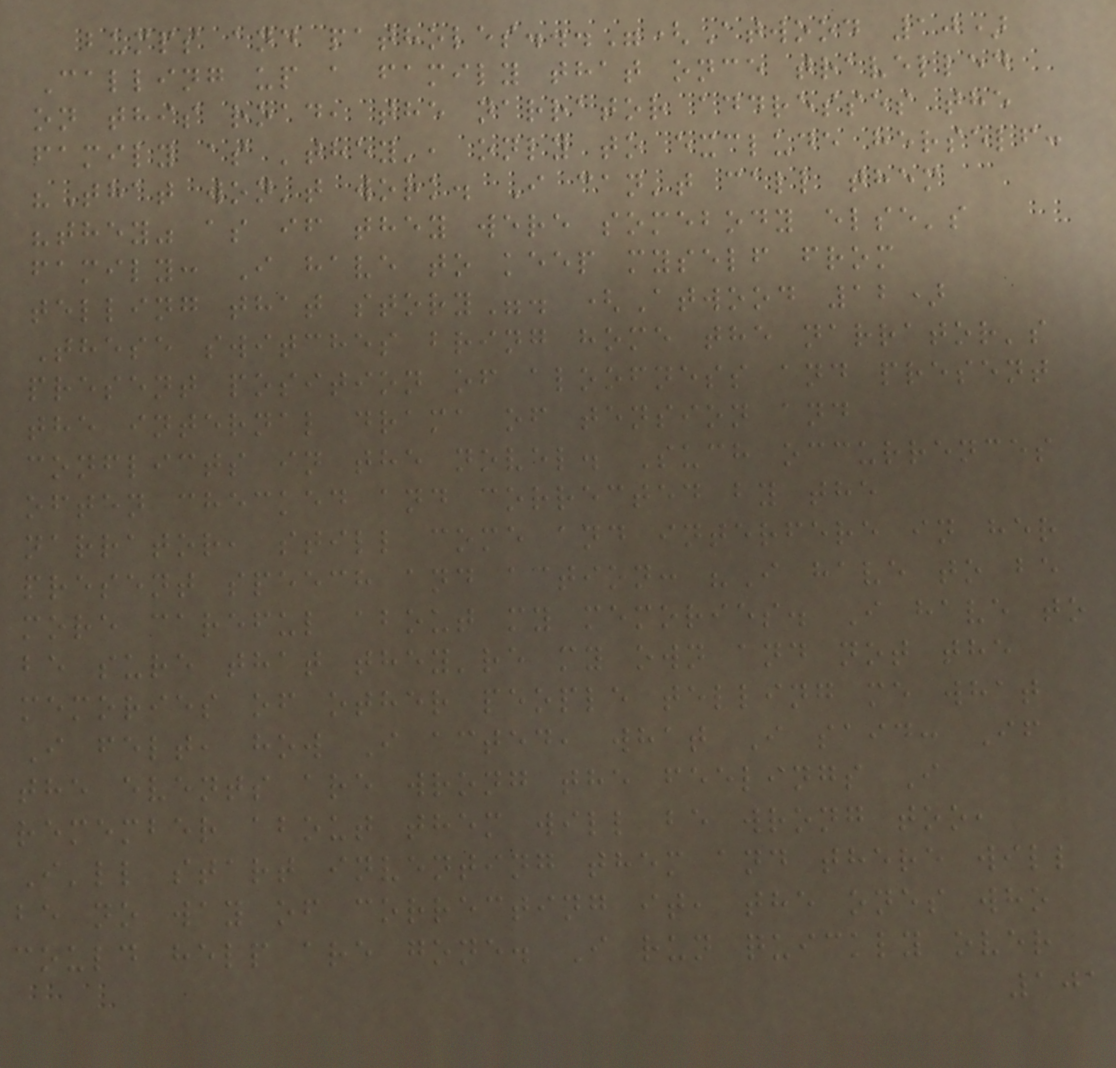bumps and patholes..."(Atwood 10)
Calling up a family that once travelled
on this road, the narrator addresses the
family as 'they', only to exclude herself:
"That won't work. I can't call them
"they" as if they were somebody else's
family: I have to keep myself from
telling that story". (Atwood 12)
These switches bring home the narrator's
present position of aloofness and present
the internal drama of tension and
conflicts in the novel. Such occurrences
often checked and corrected by the
narrator, still come and interfere in her
present speech and action: "I have to be
more careful about my memories. I have to
be sure that they're my own and not the
memories of other people telling me what
I felt, how I acted, what I said: If
the events are wrong the feelings I
remember about them will be wrong too,
I'll start inventing them and there will
be no way of correcting it, the ones who
could help are gone. I run quickly over
101
